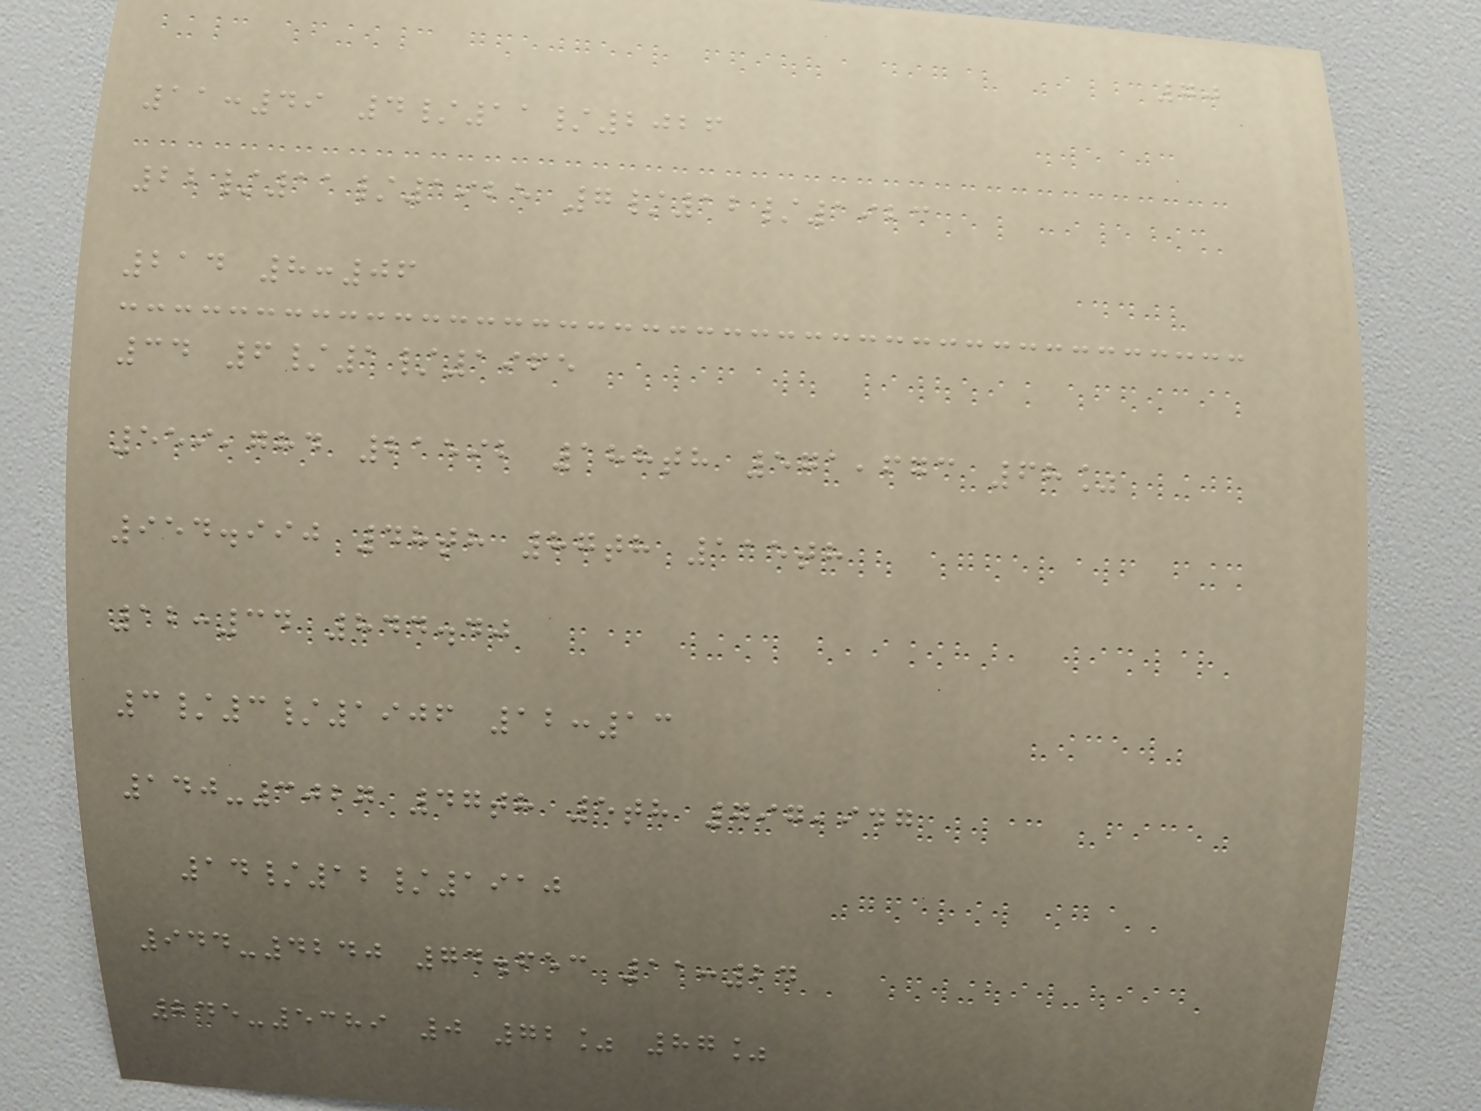70
11:49 4/11/2026
22/11/1925 7/12/1923
214 8:06
34 6/1/1965
559,784 21592 188th 571,673 68%
954.990 48th 87th 115th
12:34 844.40
3/3/1906 12:13
140-3027 47th 5th 797,947
14/12/1910
944-4240 74.653 11:24
245-5389 0 72% 87%
